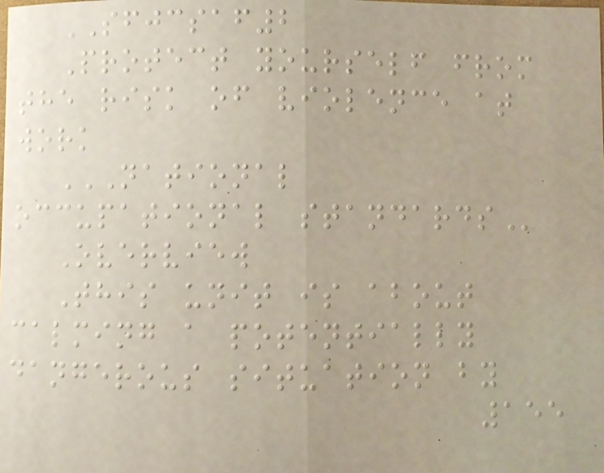SFJCSAF2
Protect yourself from
the risk of violence at
work
NATIONAL
OCCUPATIONAL STANDARDS
Overview
This unit is about
calming a potentially
dangerous situation by
155
